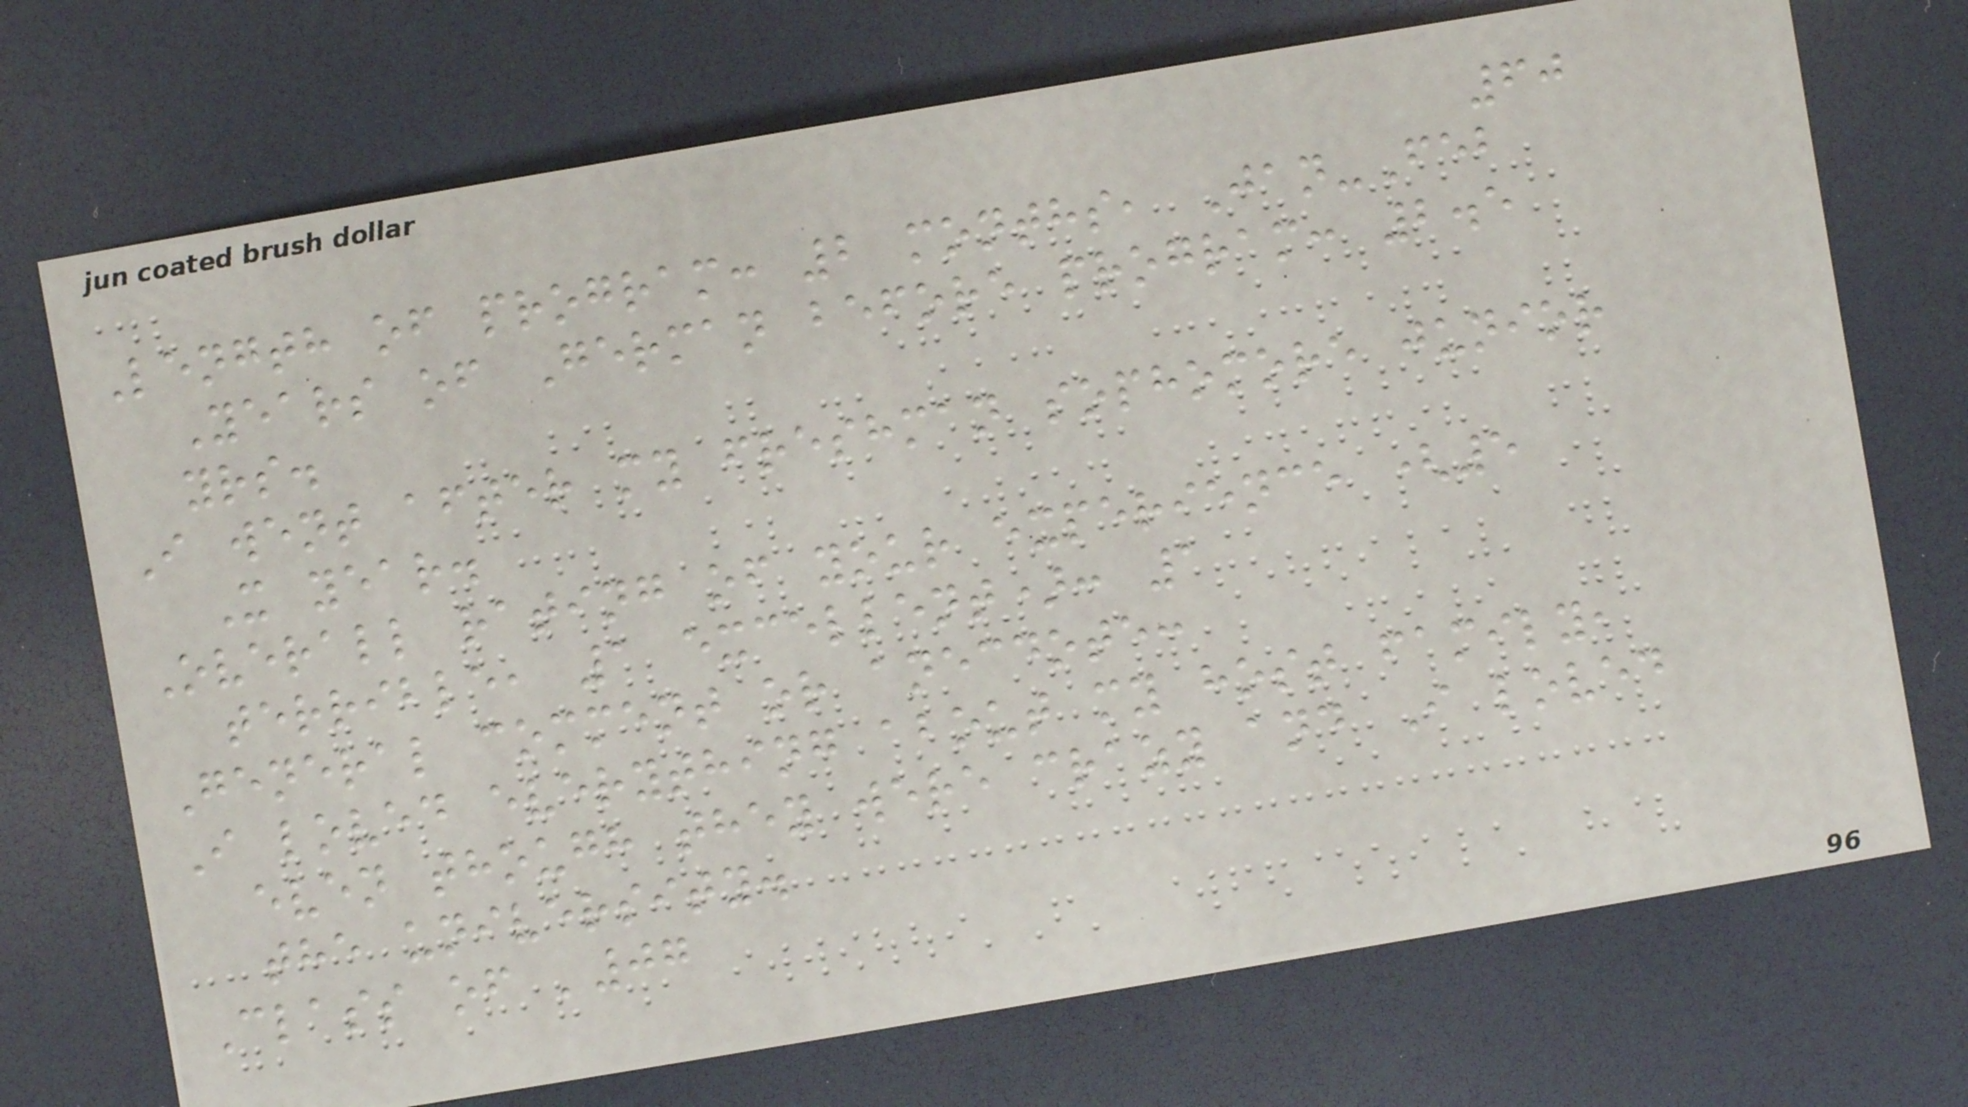60
Length of program: 2 months, Jan-Feb
Years of German before program: 2.5
yrs.
I went after my freshman sophomore junior
X year.
Overall rating of your experience (5
terrible, 1 excellent): 1
General comment or anecdote:
I loved everything about my host family,
even though they were crazy and I loved
the university.
Class of '07
